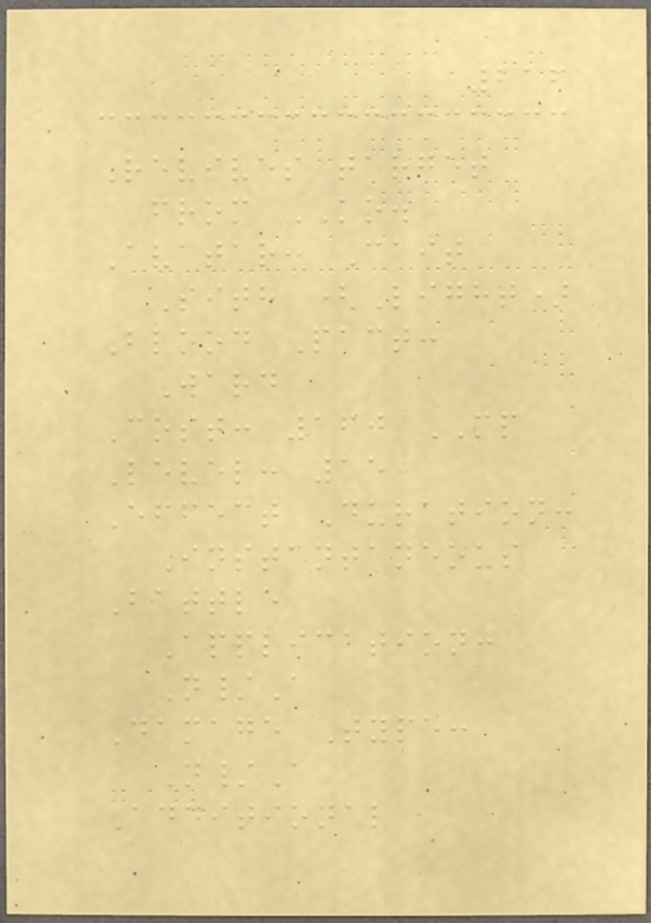216
Revives target
from KO.
Avatar: Cait
Sith (Light)
Blood Pact:
Ward
Cost: 160 MP
Level: 15
Effect Duration:
Instantaneous
Battle
Application:
N/A
Damage Type:
N/A
Additional
